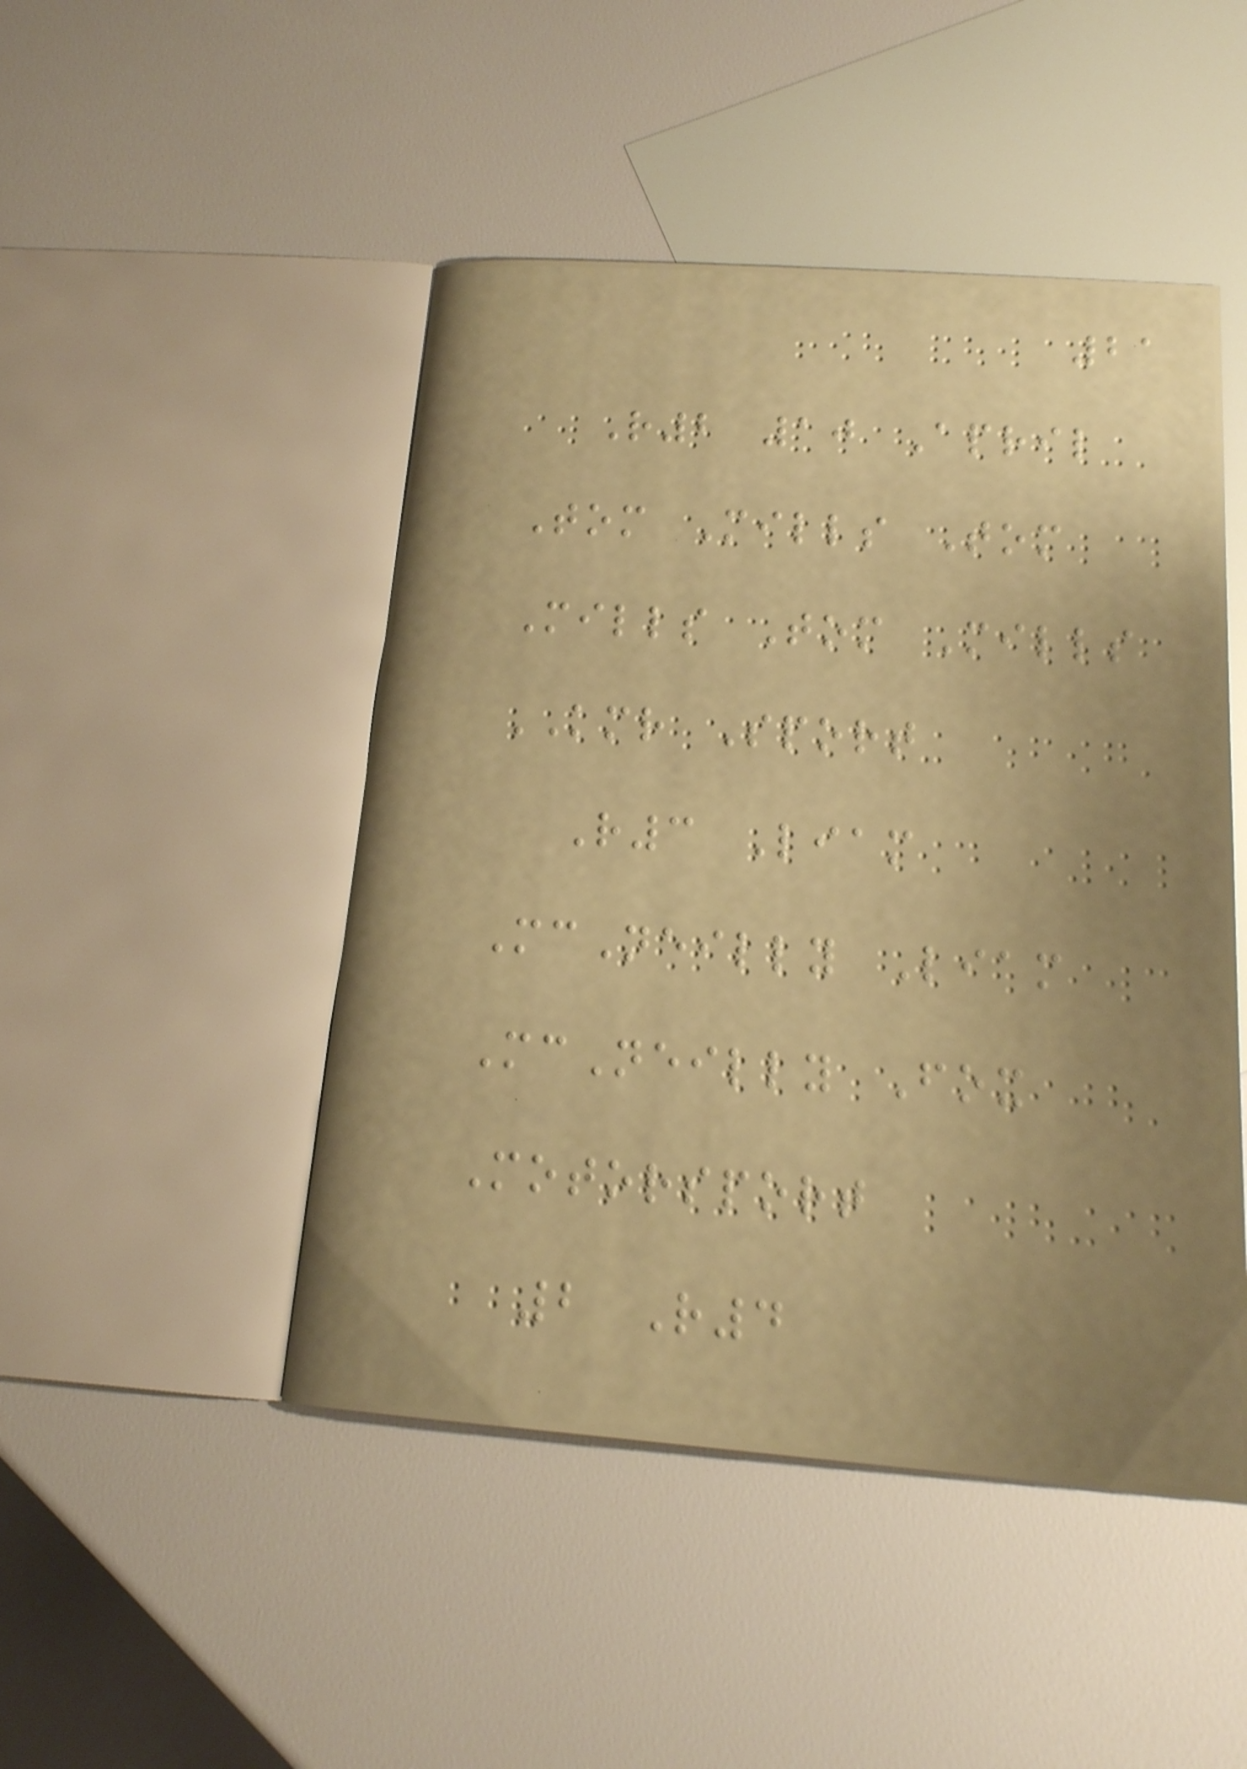21
R2 10 April
Tom Mills Tom
Mills Tom Mills
KMR Sport
R3 Liam
McNeilly Liam
McNeilly Fox
Motorsport
2 R4
